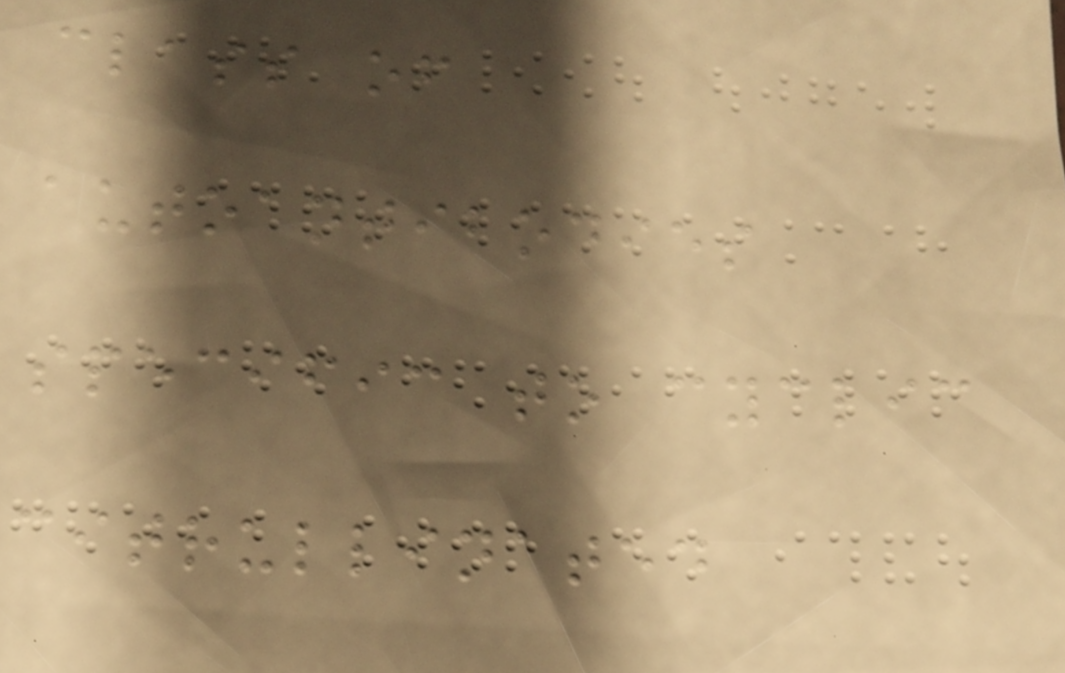class of
autoantibodies
specific to cyclic
citrullinated
